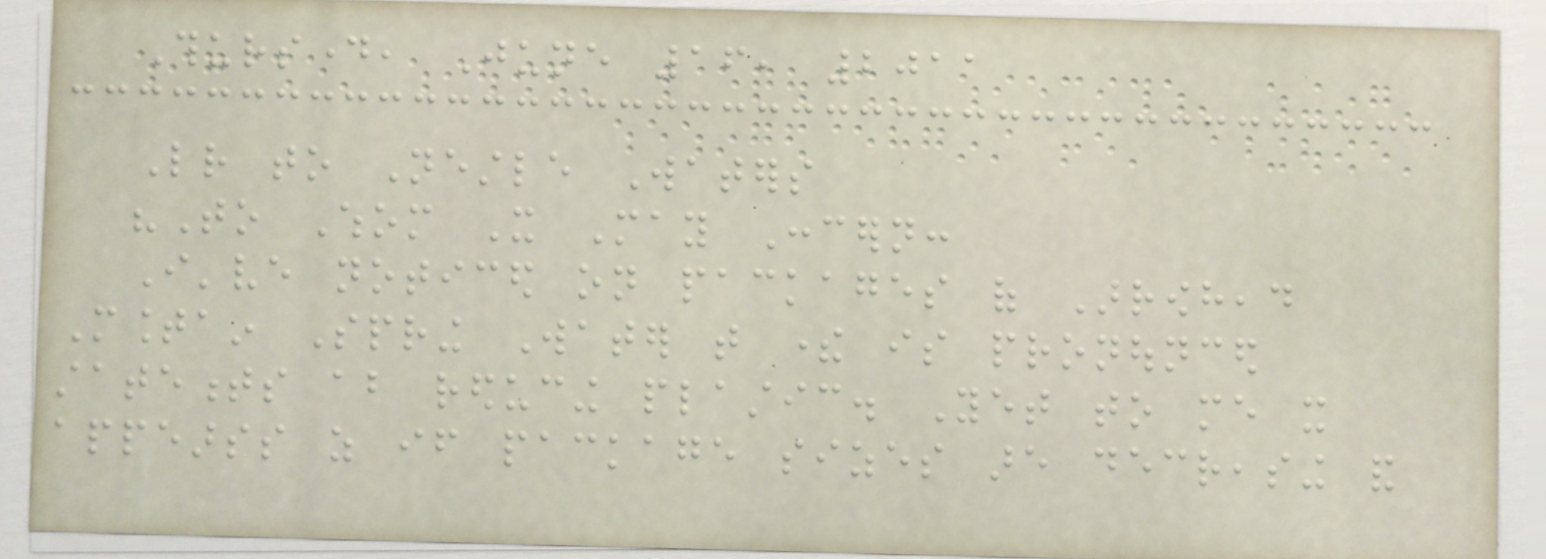Thursday, June 16, 2011
Letter to Nestle Waters
"To Whom It May Concern:
I've noticed on packages of Arrowhead
Mountain Spring Water that there is pronounced
statements about reducing plastic. Yet to me it
appearss as if package sizes are decreasing and
